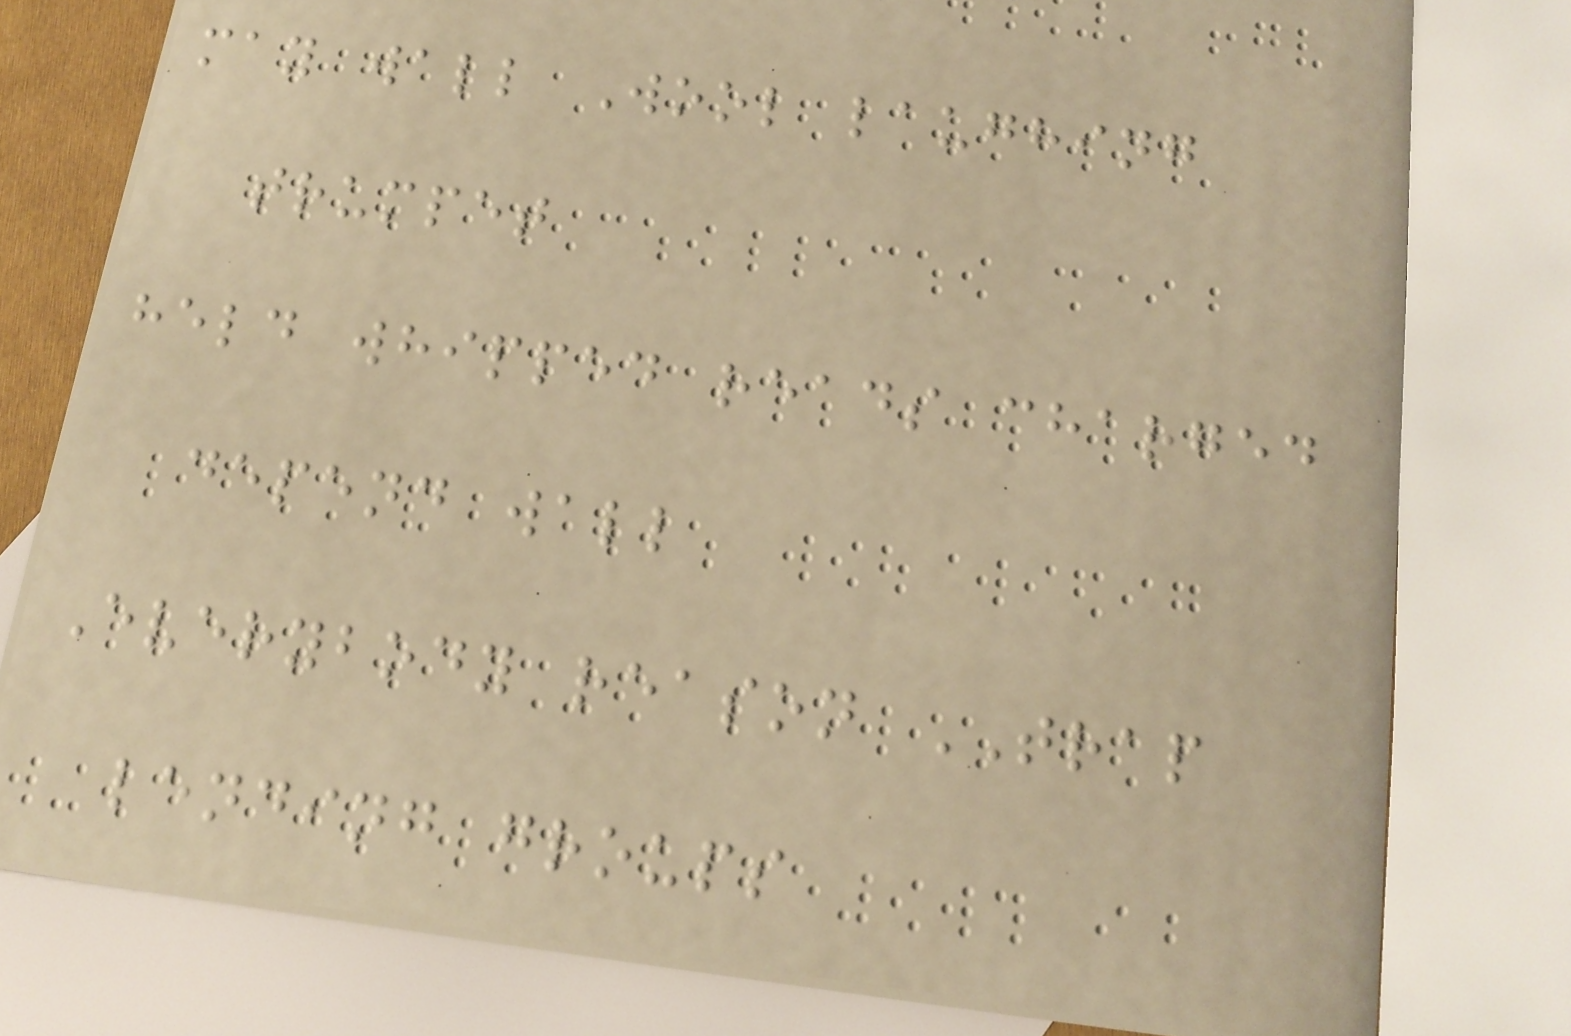may wall Wool laughing
trumpet
held whipped reads charged
depend wall
Everybody reason TRAP
lending groups
